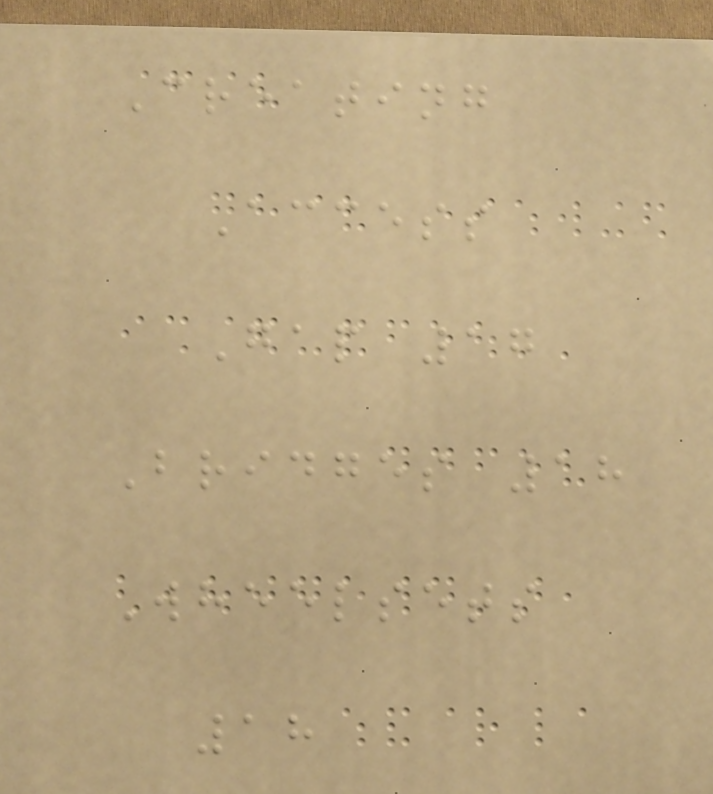Creating
Access
Gap 17
Bridges 18
Wheelsets
18
